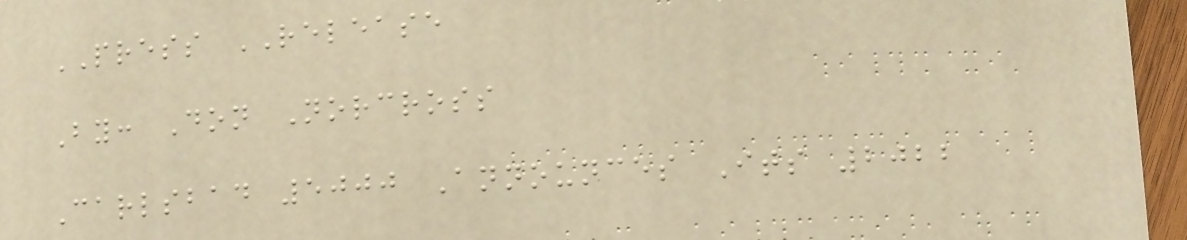PRESS RELEASE
By: Don Norcross
Carlsbad 5000 Announces Its 2022
